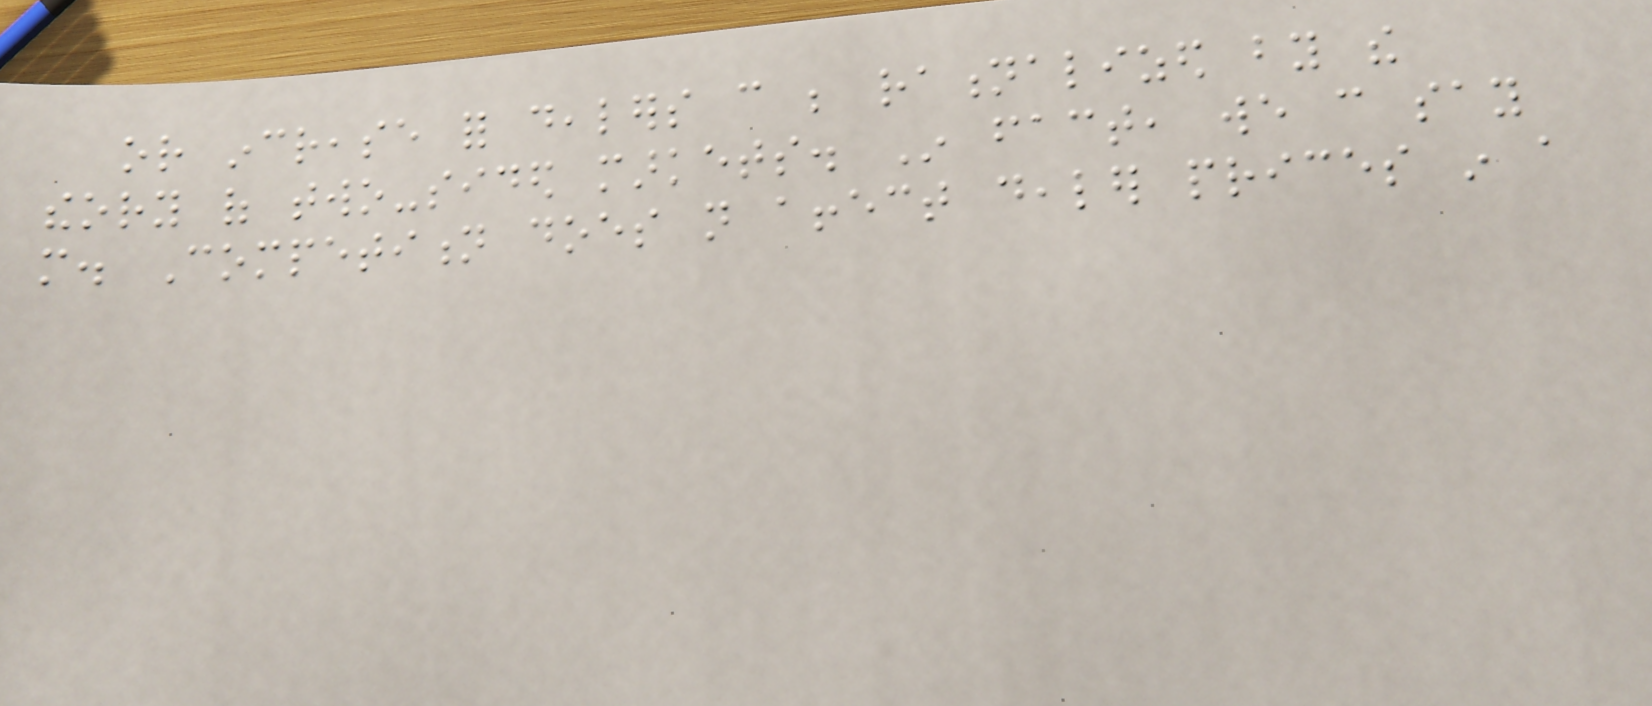or increase for dealers can be rationalized by the
theory of two-sided markets. In fact, we can say
more. Competition does not affect dealer prices in a
